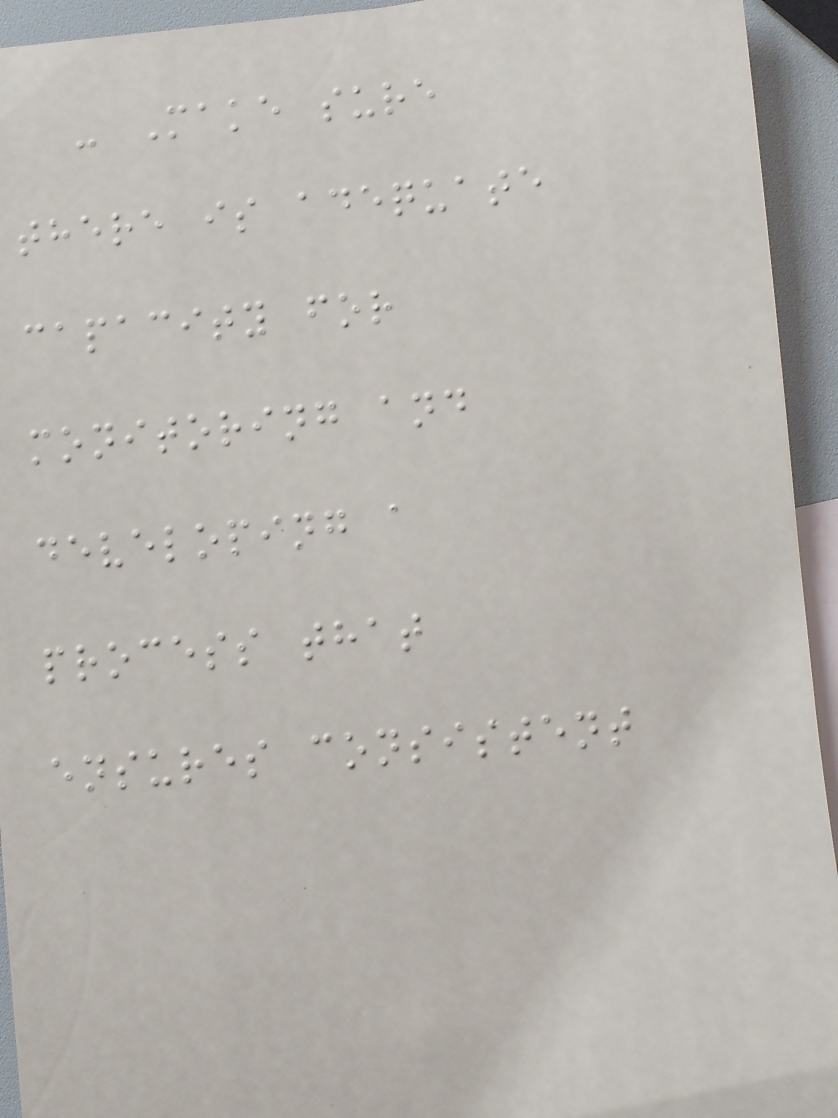- Make sure
there is adequate
capacity for
monitoring and
developing a
process that
ensures consistent
